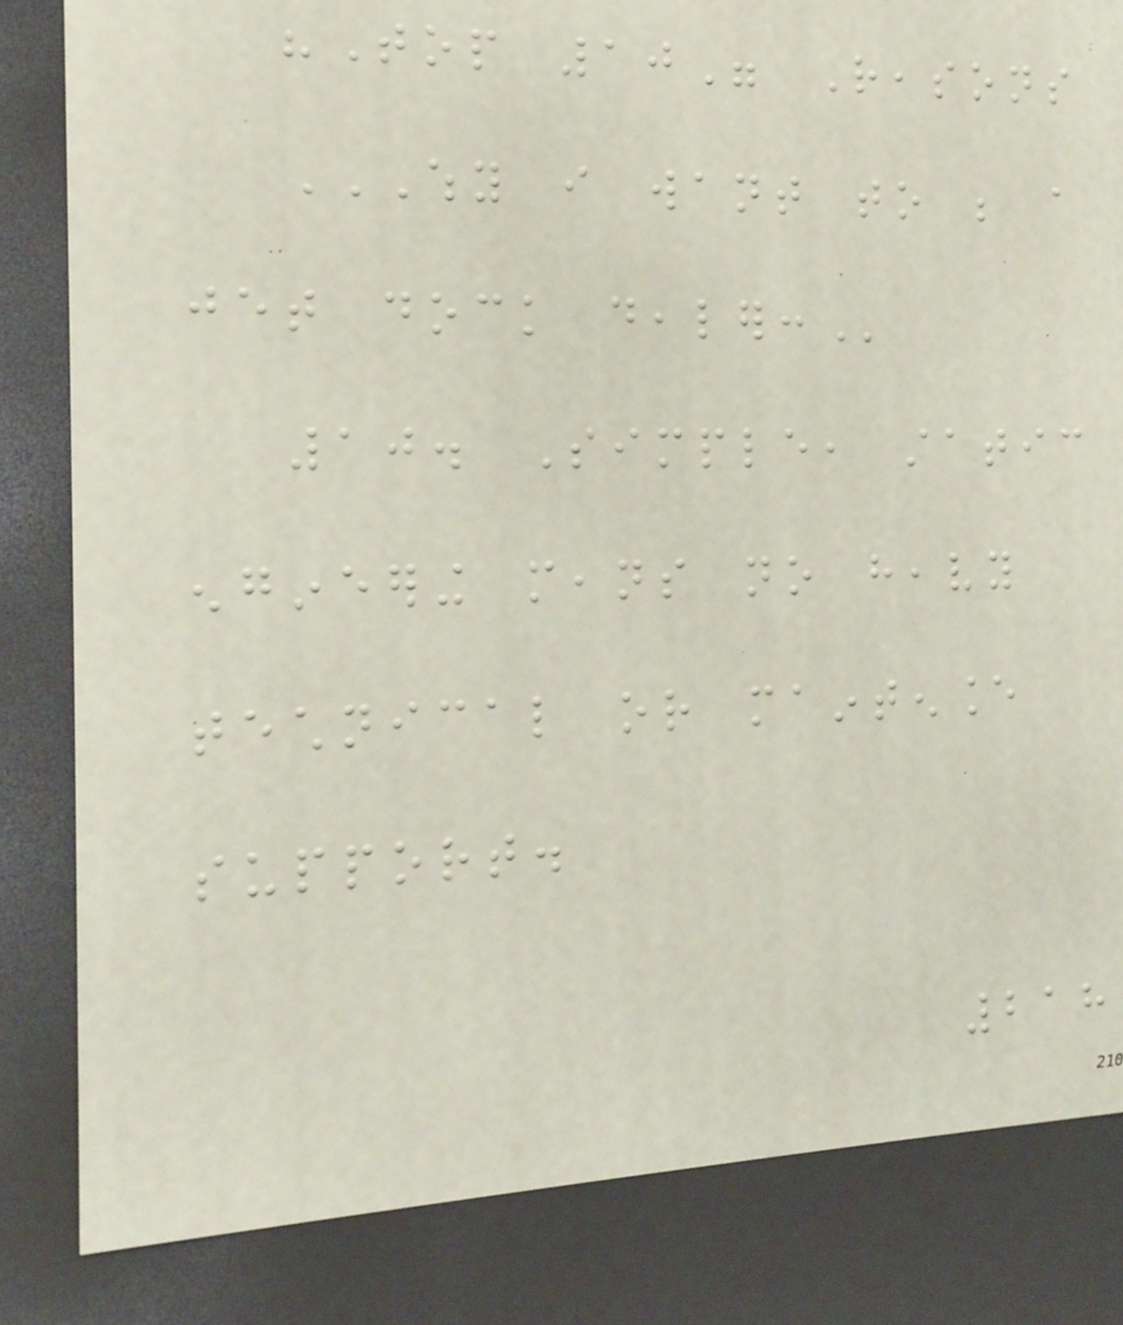"Top 10" Reasons
WHY I WANT TO BE A
JET DOCK DEALER:
10. Simple, static
engineering means no heavy
technical or maintenance
support.
218
